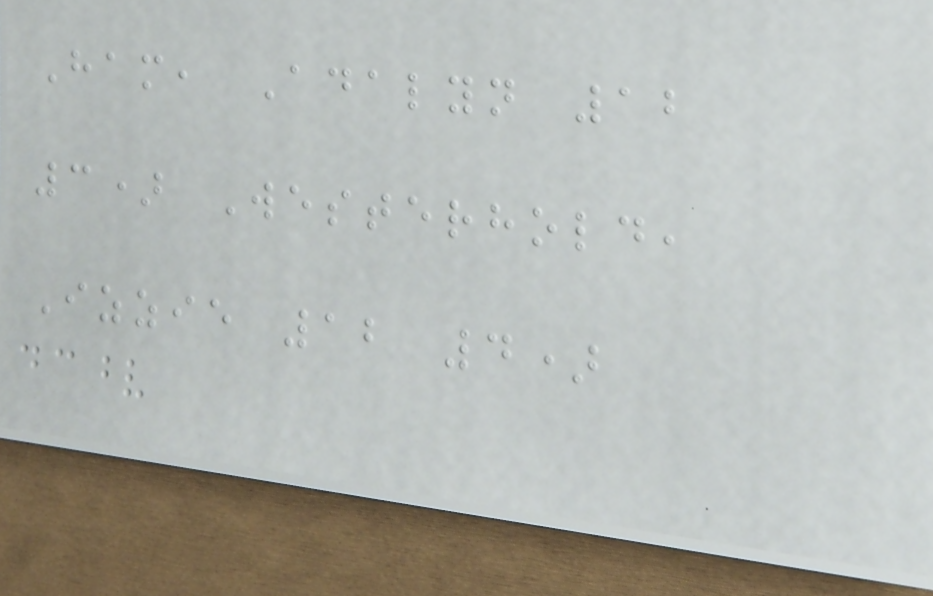Ham, Adalyn 12
3) Westerhold,
Izzie 12 4)
